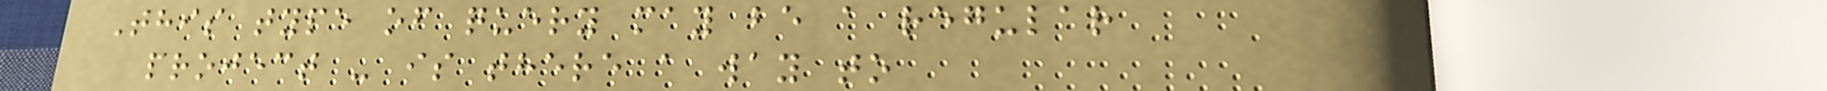This type of query may be a regular
project - is there a way to
